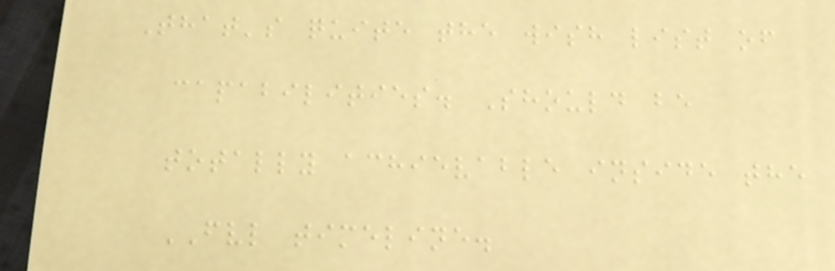That's quite the wish list of
capabilities. Should be
totally achievable inside the
FVL timeline.
